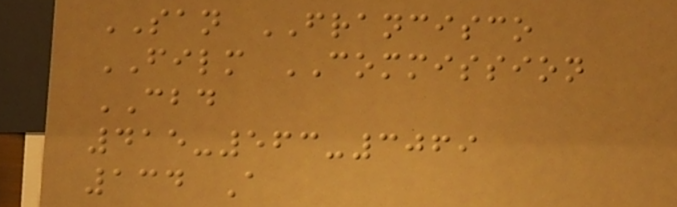SAN FRANCISCO
FILM COMMISSION
CBD
415-563-3069
134 A
